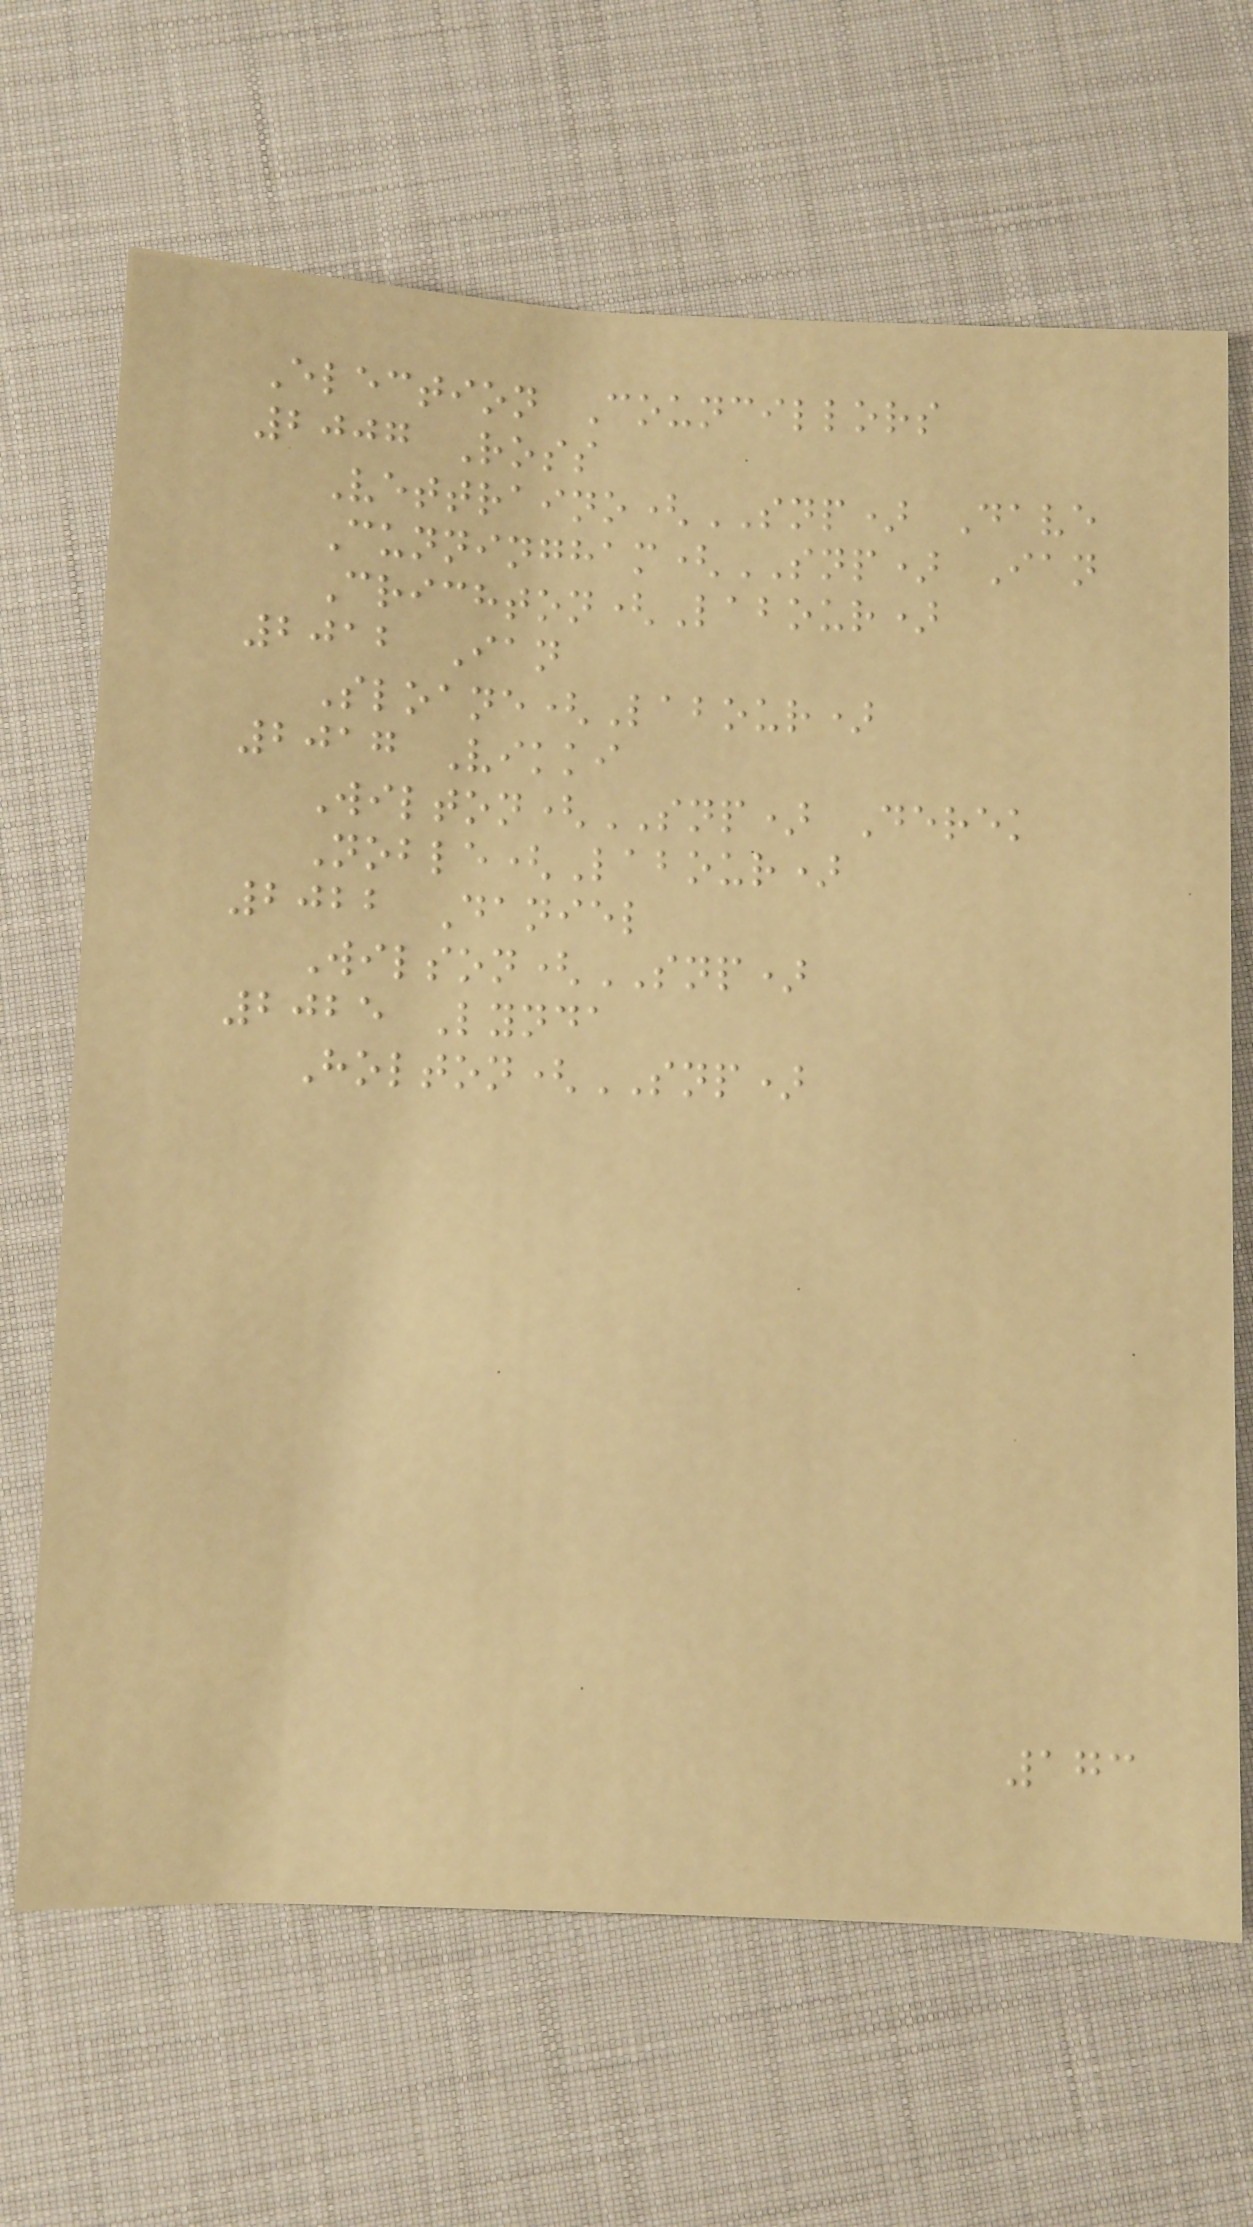Election Councillors
2007 Ross
Vettraino(SNP) Dave
Cunningham(SNP) Ian
Crichton(Labour)
2012 Ian
Sloane(Labour)
2017 Vikki
Wilton(SNP) Derek
Noble(Labour)
2022 Daniel
Wilson(SNP)
2025 Lynda
Holton(SNP)
173
